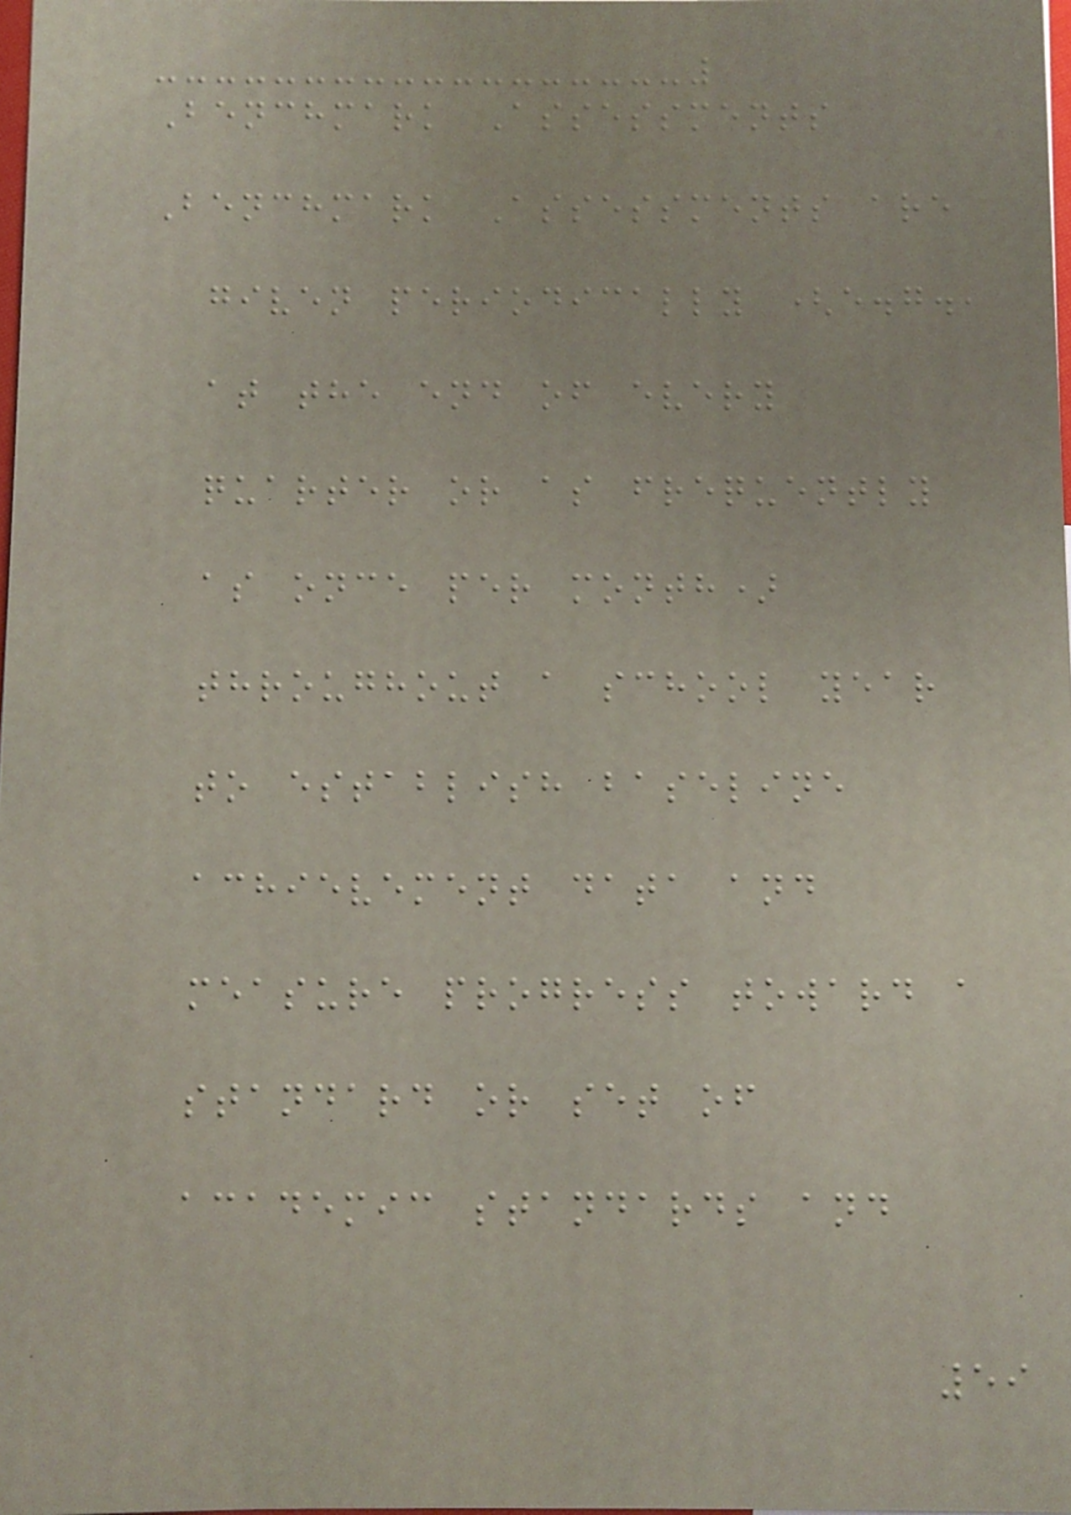Benchmark Assessments
Benchmark Assessments are
given periodically (e.g.,
at the end of every
quarter or as frequently
as once per month)
throughout a school year
to establish baseline
achievement data and
measure progress toward a
standard or set of
academic standards and
59
